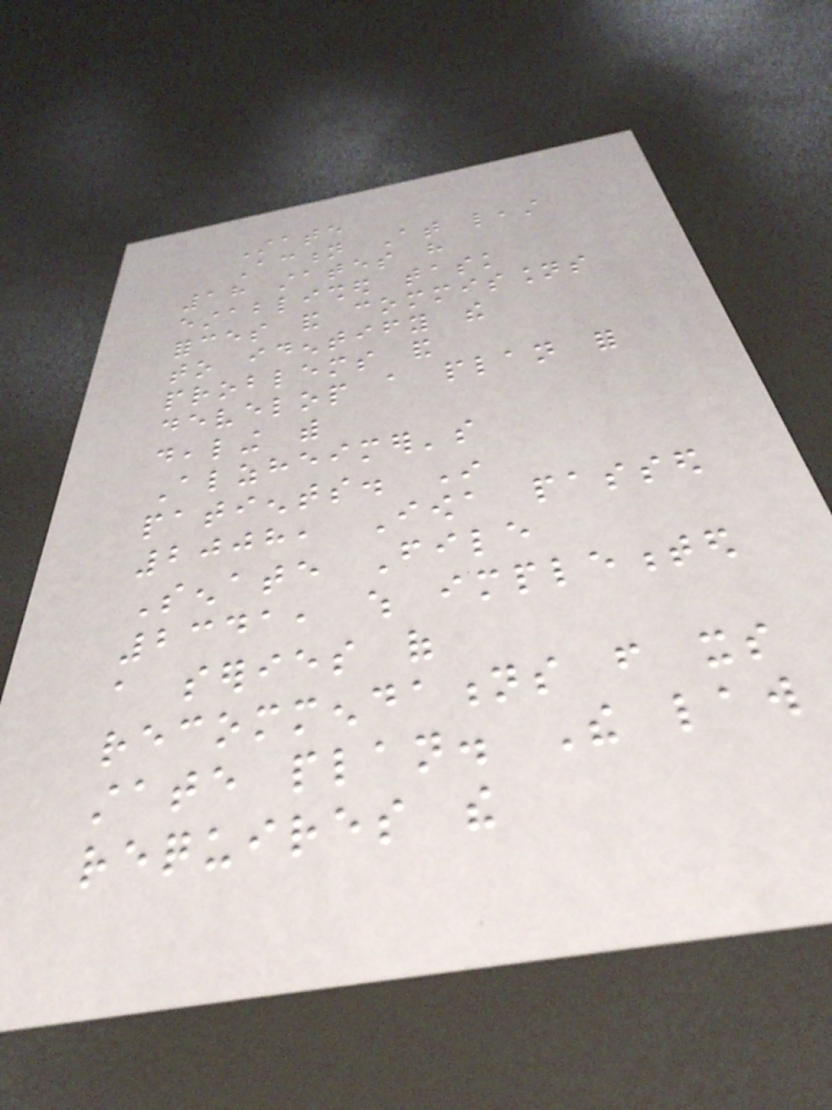State
Action At least
18 states have
established task
forces and commissions
to identify the
problems and
develop a plan for
dealing with
Alzheimer's
patients. In
2008, Iowa passed
Senate File
2341, which implemented
a series of
recommendations from its
state plan. The law
requires the
